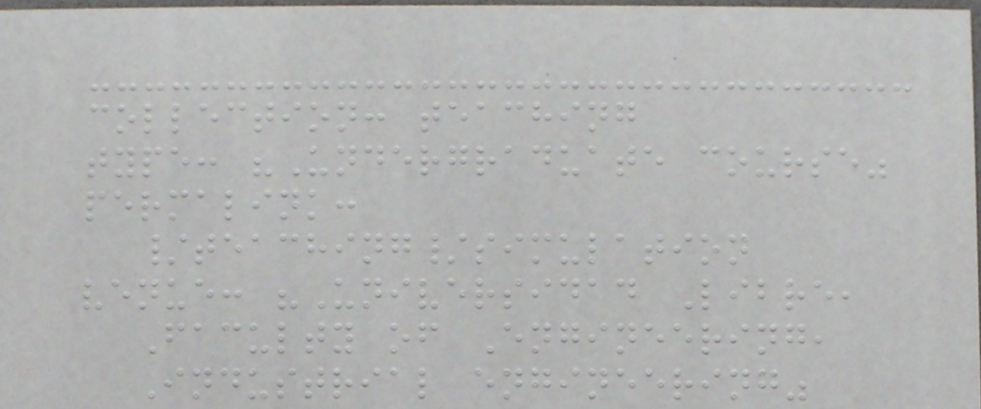collection: teaching
type: "Undergraduate course"
permalink:
/teaching/simulation
venue: "Universidad Libre,
Faculty of Engineering,
Industrial engineering"
